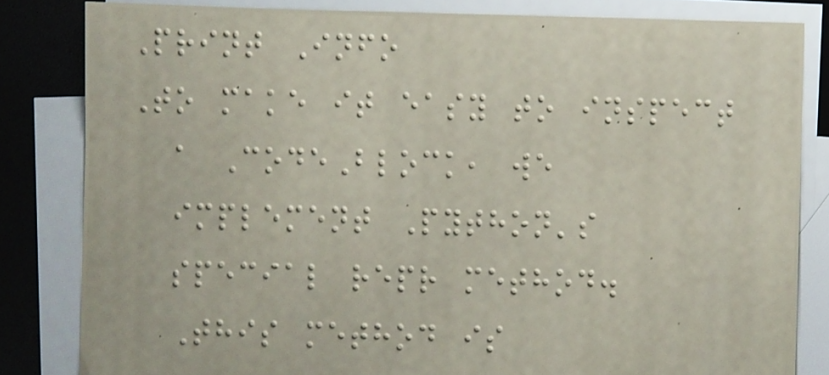Print Info
To make it easy to inspect
a CodeBlock, we
implement Python's
special repr method.
This method is
